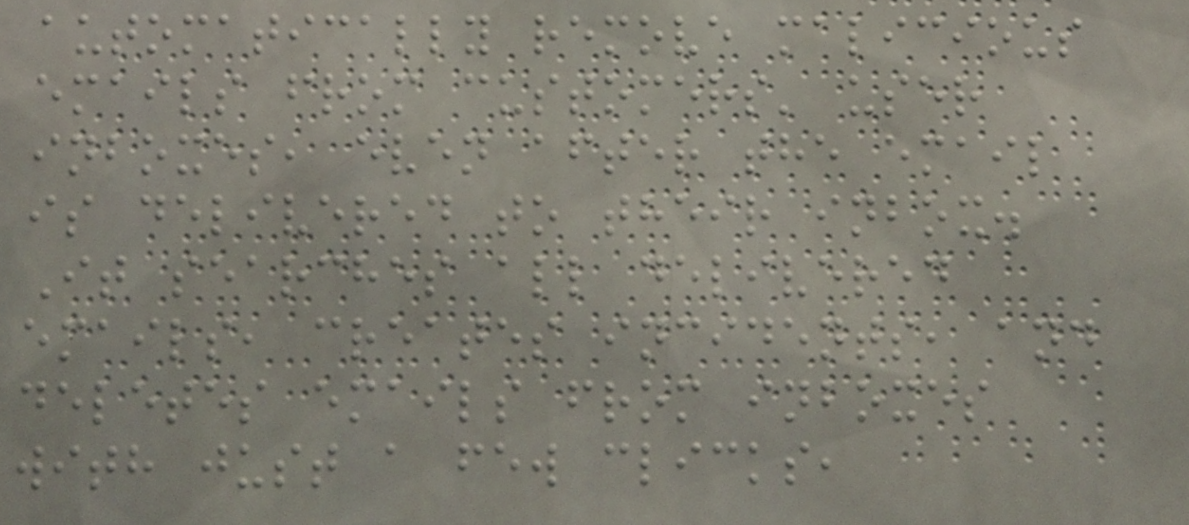automatically remove malicious
emails from customers' user
inboxes, even after the email
is delivered to their inbox.
It searches all delivered
emails, creates incidents, and
deletes emails from inboxes
with just a few clicks,
